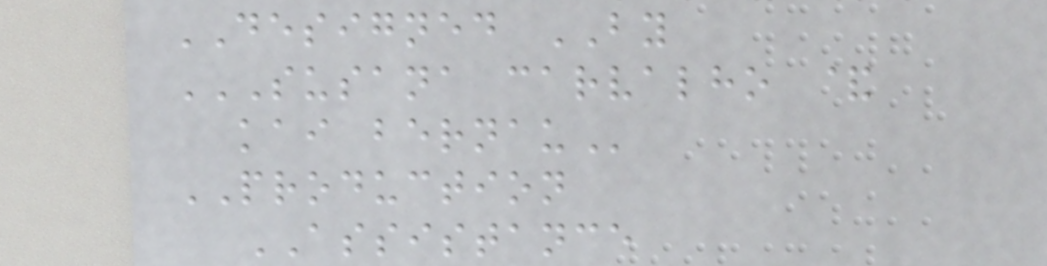DESIGNED BY
SUSANA CARVALHO &
KAI BERNAU
PRODUCTION
ASSISTANCE
